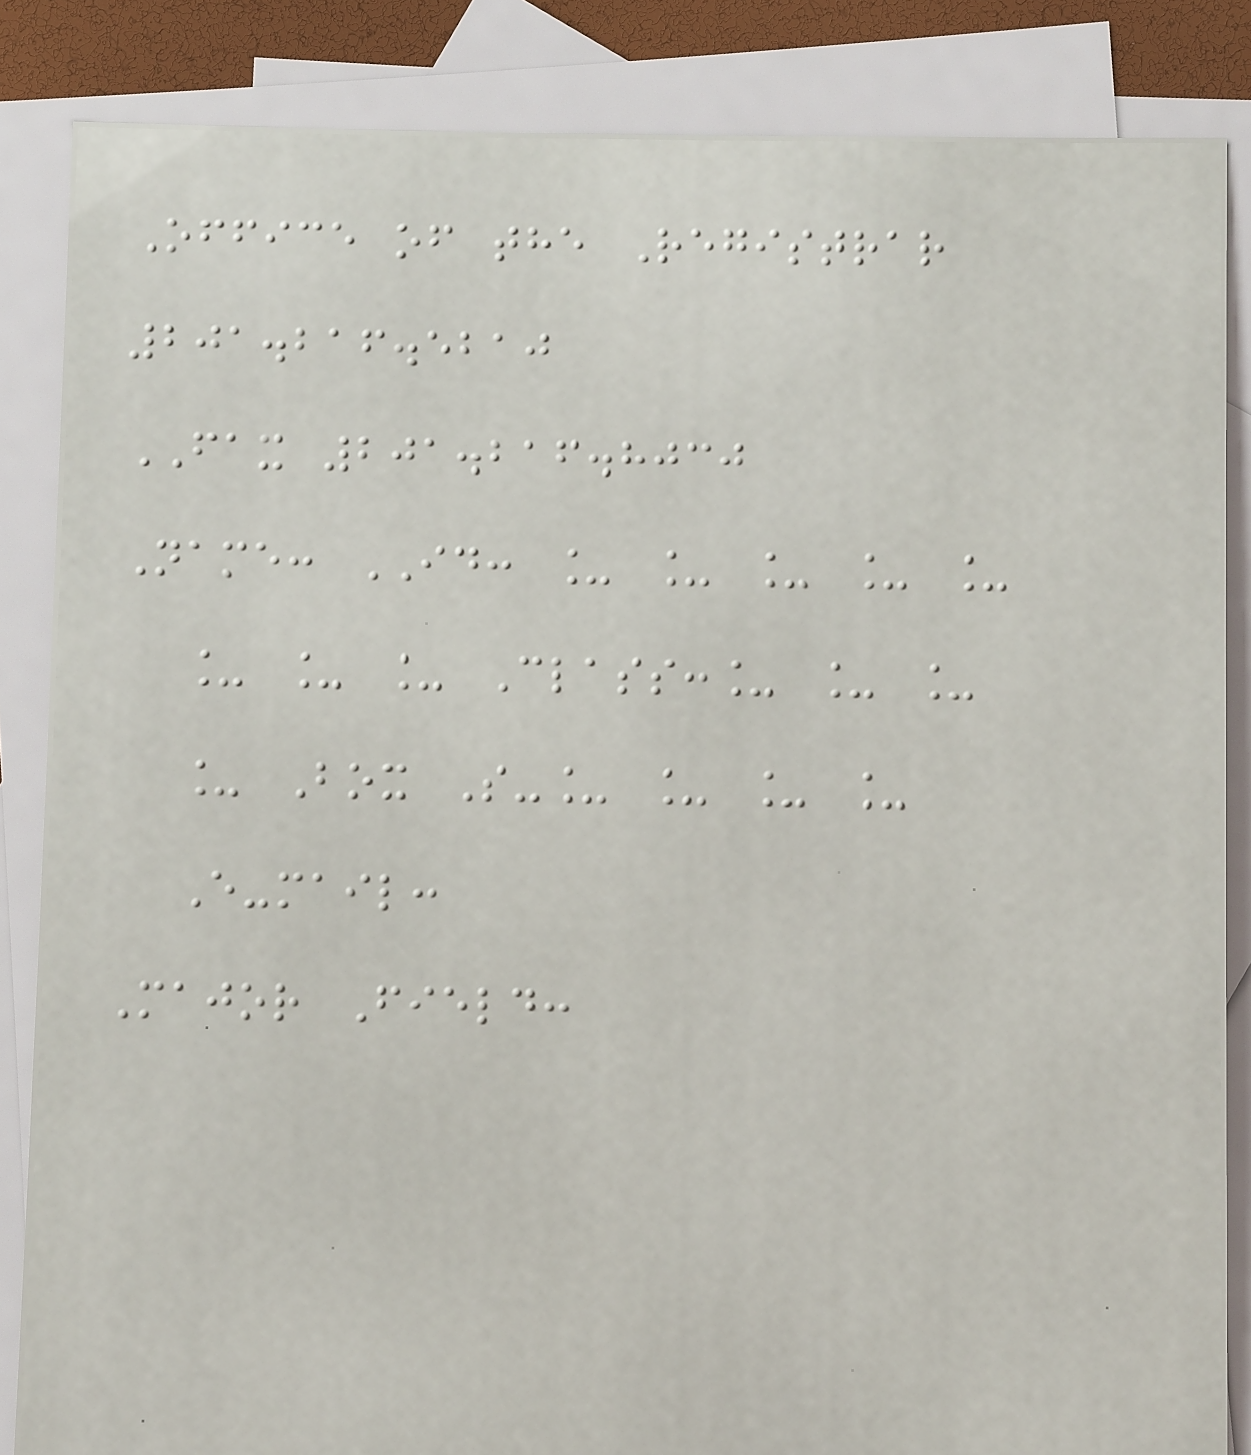Office of the Registrar
201.216.5210
FAX 201.216.8030
Name: ID: _ _ _ _ _
_ _ _ Class:_ _ _
_ Box S-_ _ _ _
E-mail:
Major Field:
